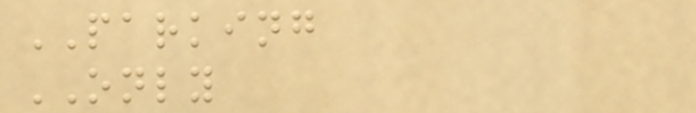PARKING
ONLY
